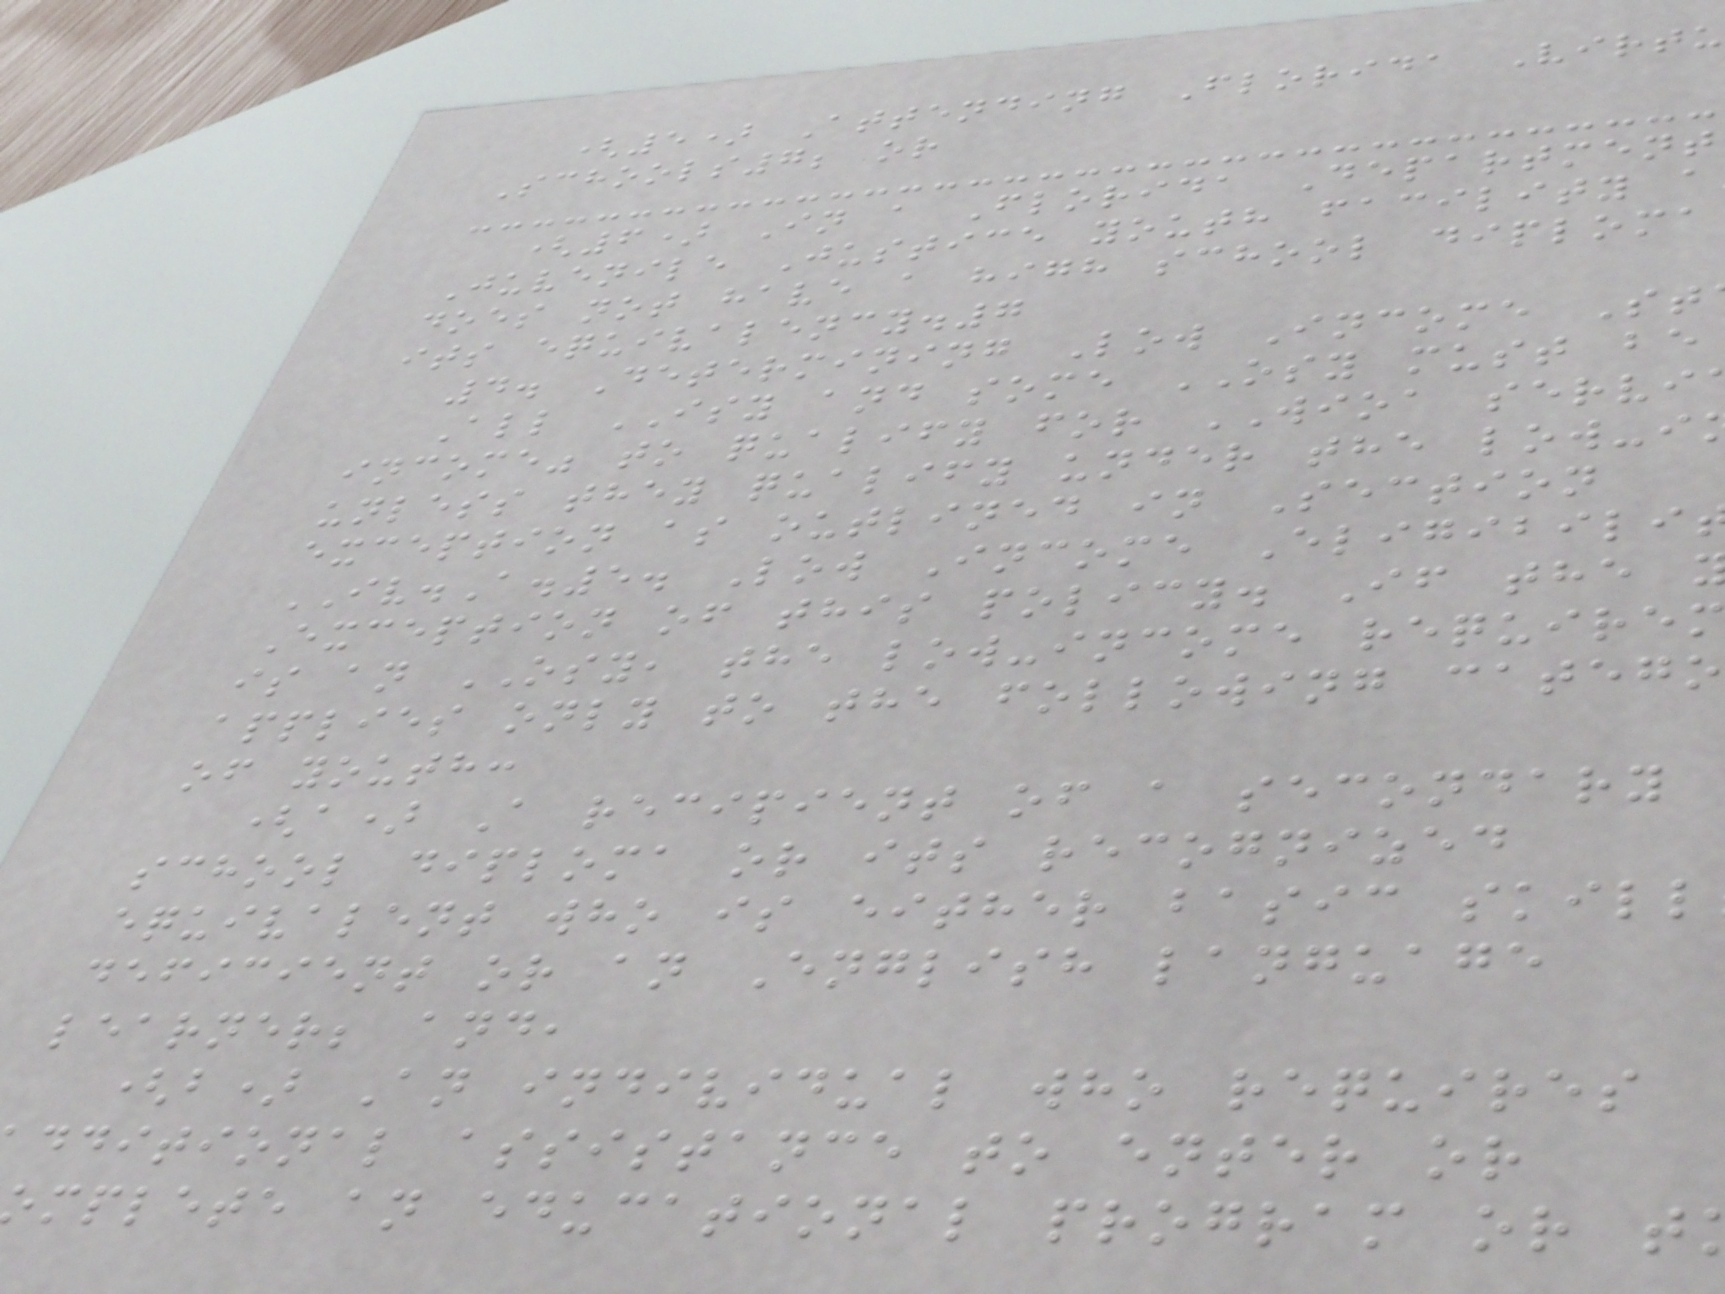(5) Attending Florida Virtu
Schools7; or
(6) In a Florida Department
Juvenile Justice youth facility a
does not have a high school diploma
its equivalency.7
4. Determining Low Income St
All ISY and some OSY must be
income" to qualify for WIOA servi
unless they qualify under the low-i
exception as outlined in Section
IV.A.5. Low Income Eligibili
Exception of this policy. If the
is an OSY, the low-income requirem
applies only to the following catego
of youth:
(a) A recipient of a secondary
school diploma or its recognized
equivalent who is either basic skill
deficient or an English language
learner; and,
(b) An individual who requires
dditional assistance to enter or
mplete an educational program or t
